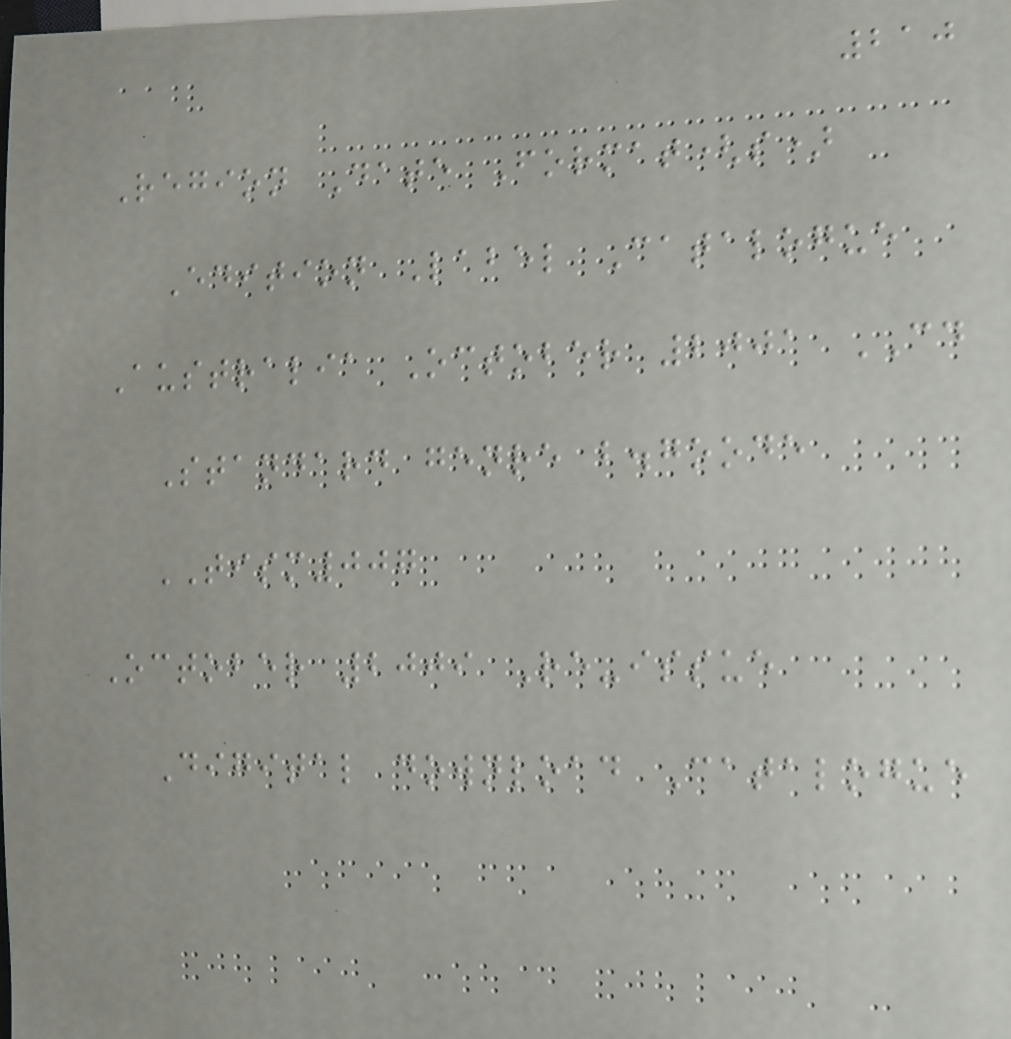210
Region Date Format(s)
Edition Label Catalogue
Australia October 2001 CD
Standard genre b.goode
TISM007
October 2009 Re-issue
Digital download Catalogue
